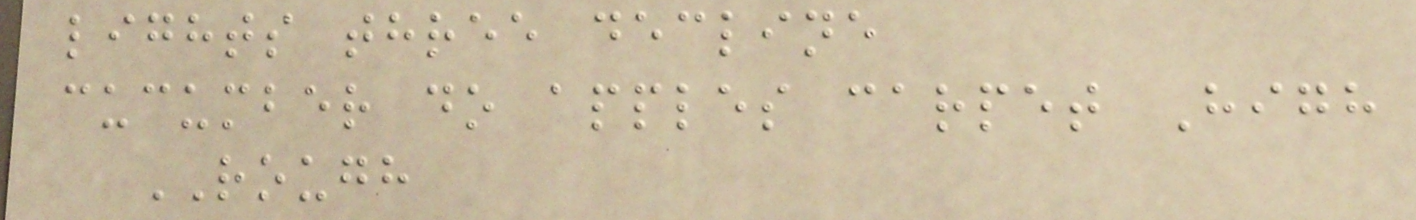lights three decline
cucumber do apples carpet High
ROUGH
